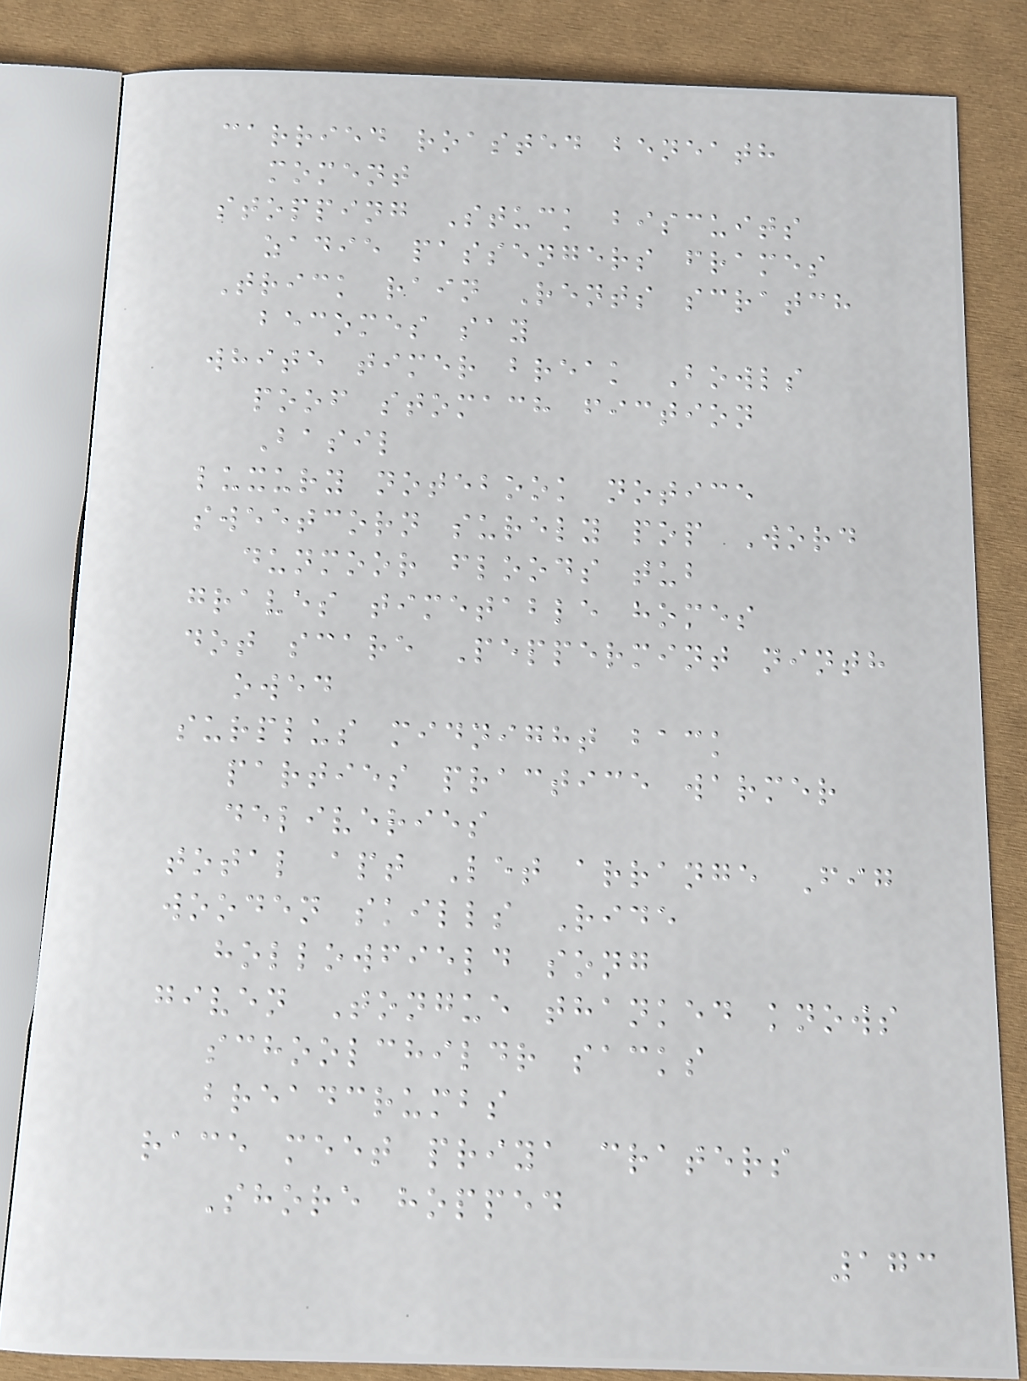carried roasted beneath
moment
stopping Stuck biscuits
zadie passengers frames
Trick rain Rents scratch
becomes say
white timer break Bowls
poof stomach fiction
Basil
luxury notebook notice
sweetcorn surely pop Word
dunmoor floods tub
graves timetable homes
dot scare Peppermint ninth
owed
surplus midnight back
parties practice warmer
deliveries
total apt Let arrange Fig
wooden skills Ride
hollowfield song
given Tongue thanked knows
schoolchildr sacks
breadcrumbs
race meet priya craters
Shore hopped
173
